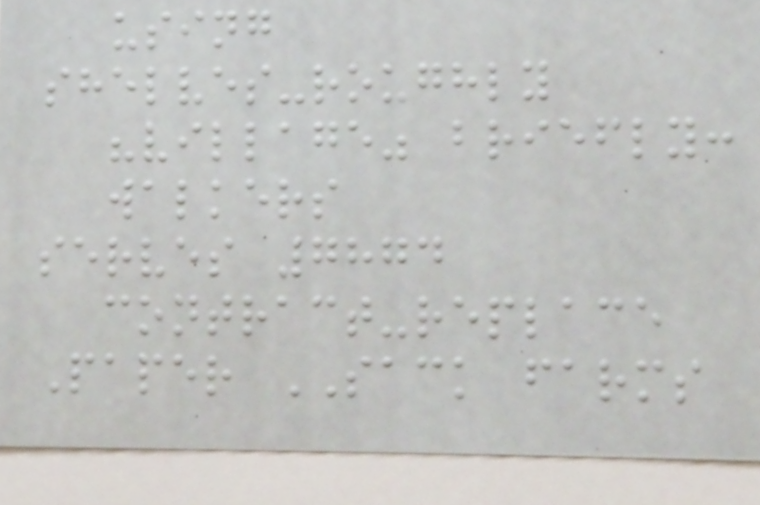using
shelves-roughly
"village" briefly:
walkers
serves 7874
contract-replace
Paper SACK farms
